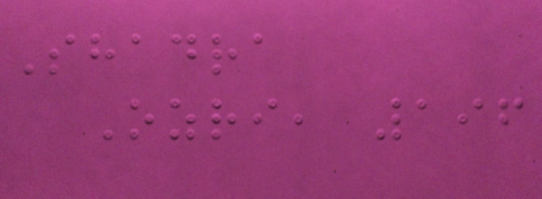Shadra
Ozri, 196
